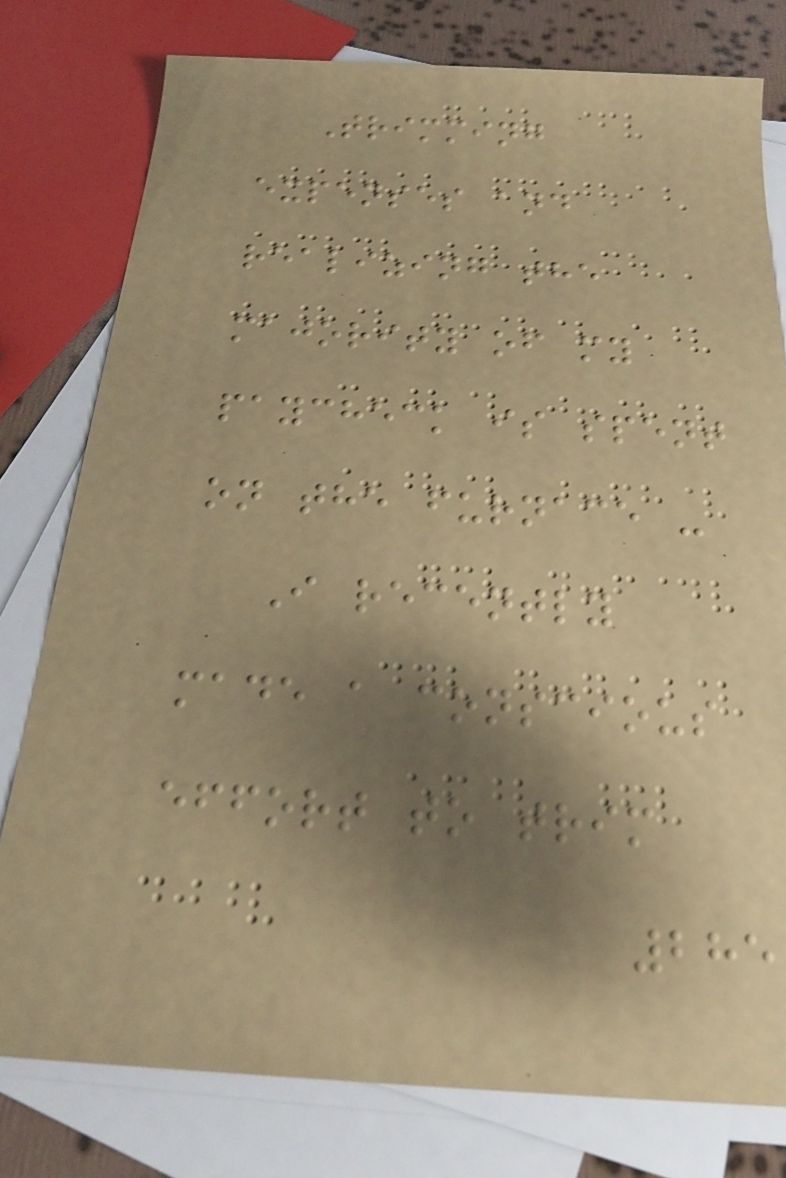Trimming
expenses and
realizing the
majority of my
paycheck is spent
on the furnace -
I recently
made a conscious
effort to trim
285
